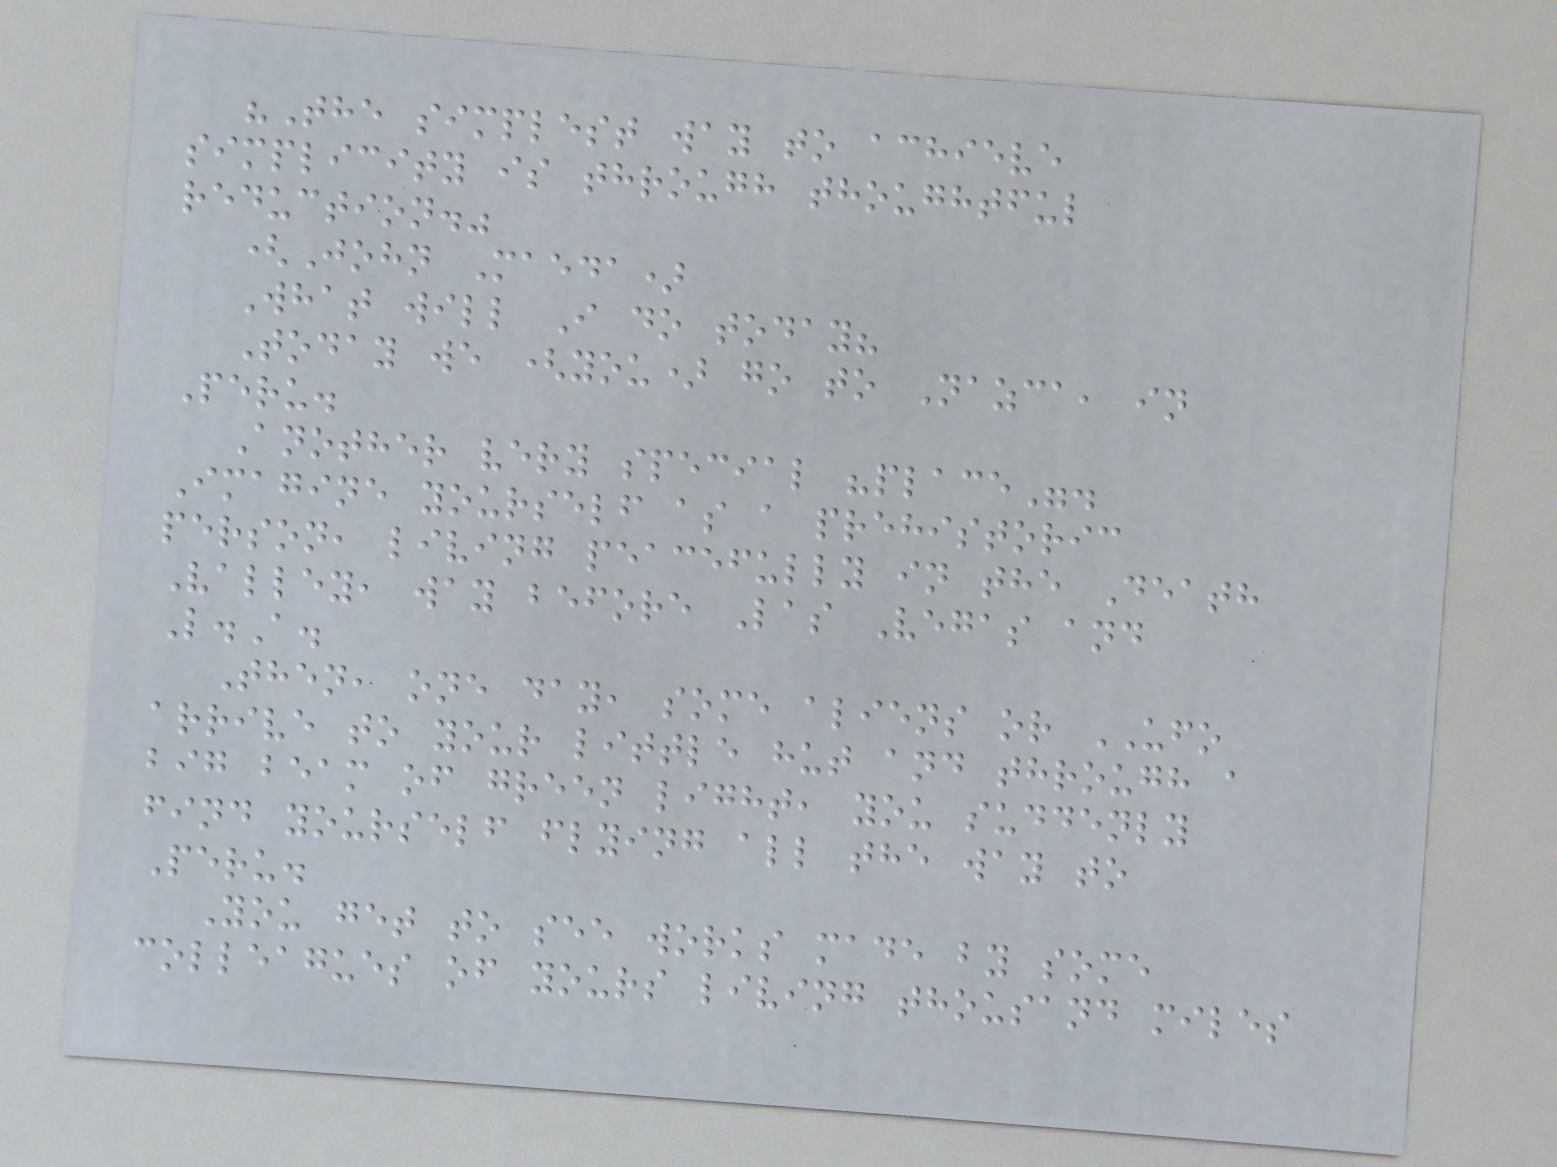"The simplest way to achieve
simplicity is through thoughtful
reduction."
(John Maeda)
What will I do today?
Today we (you) go to Nazca, in
Peru.
Another very special "place".
Imagine yourself as a prehistoric
person, living peacefully in the Death
Valley, way before Las Vegas and
L.A.
Then, one day, some aliens or UFO
arrive to your little hut and through a
big beam of green light, you suddenly
find yourself flying all the way to
Peru.
You get to see works made by some
colleagues of yours living thousand miles
